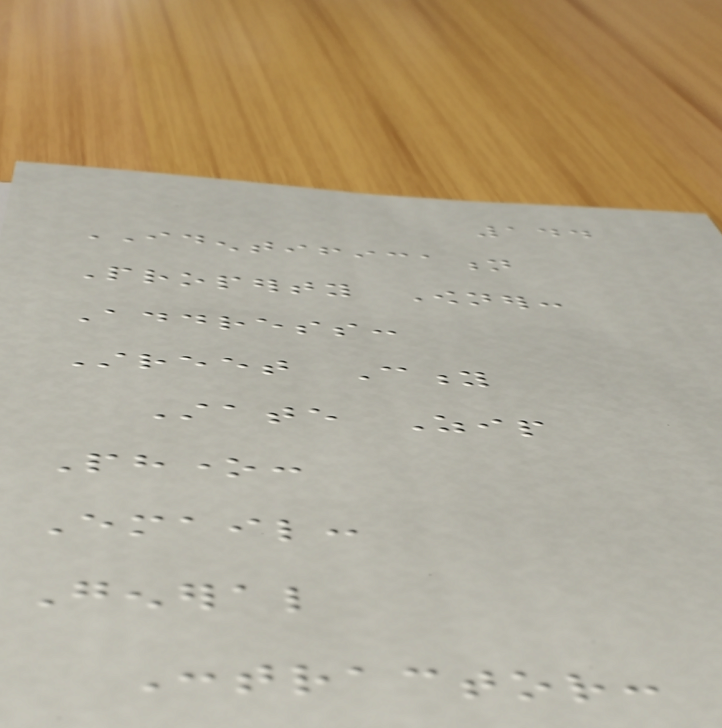144
IDENTIFICATION
Property Owner:
Address:
Street City
State Zip
Phone:
Email:
General
Contractor:
